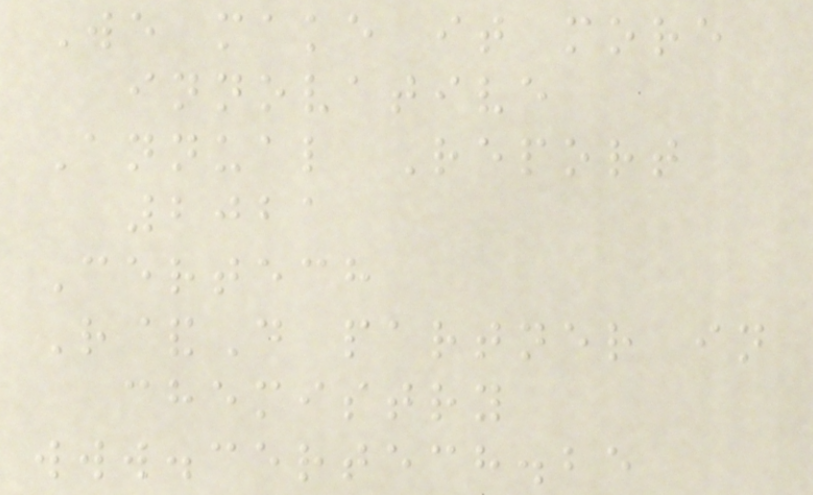We make it more
innovative
Annual Report
2021
Certech
R&D partner in
chemistry
www.certech.be
